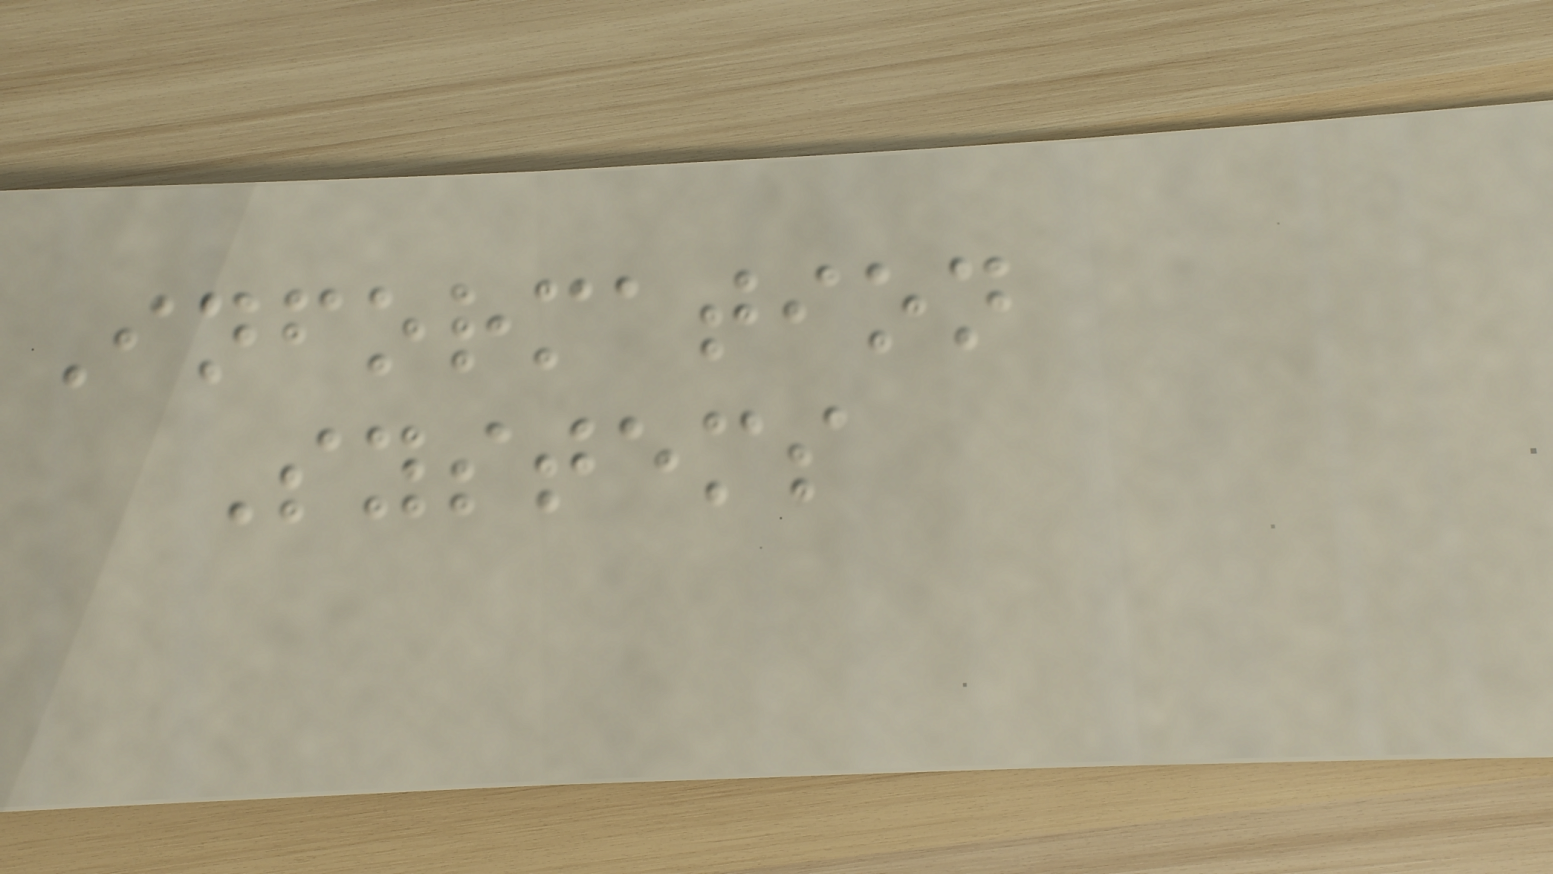Information
Systems
